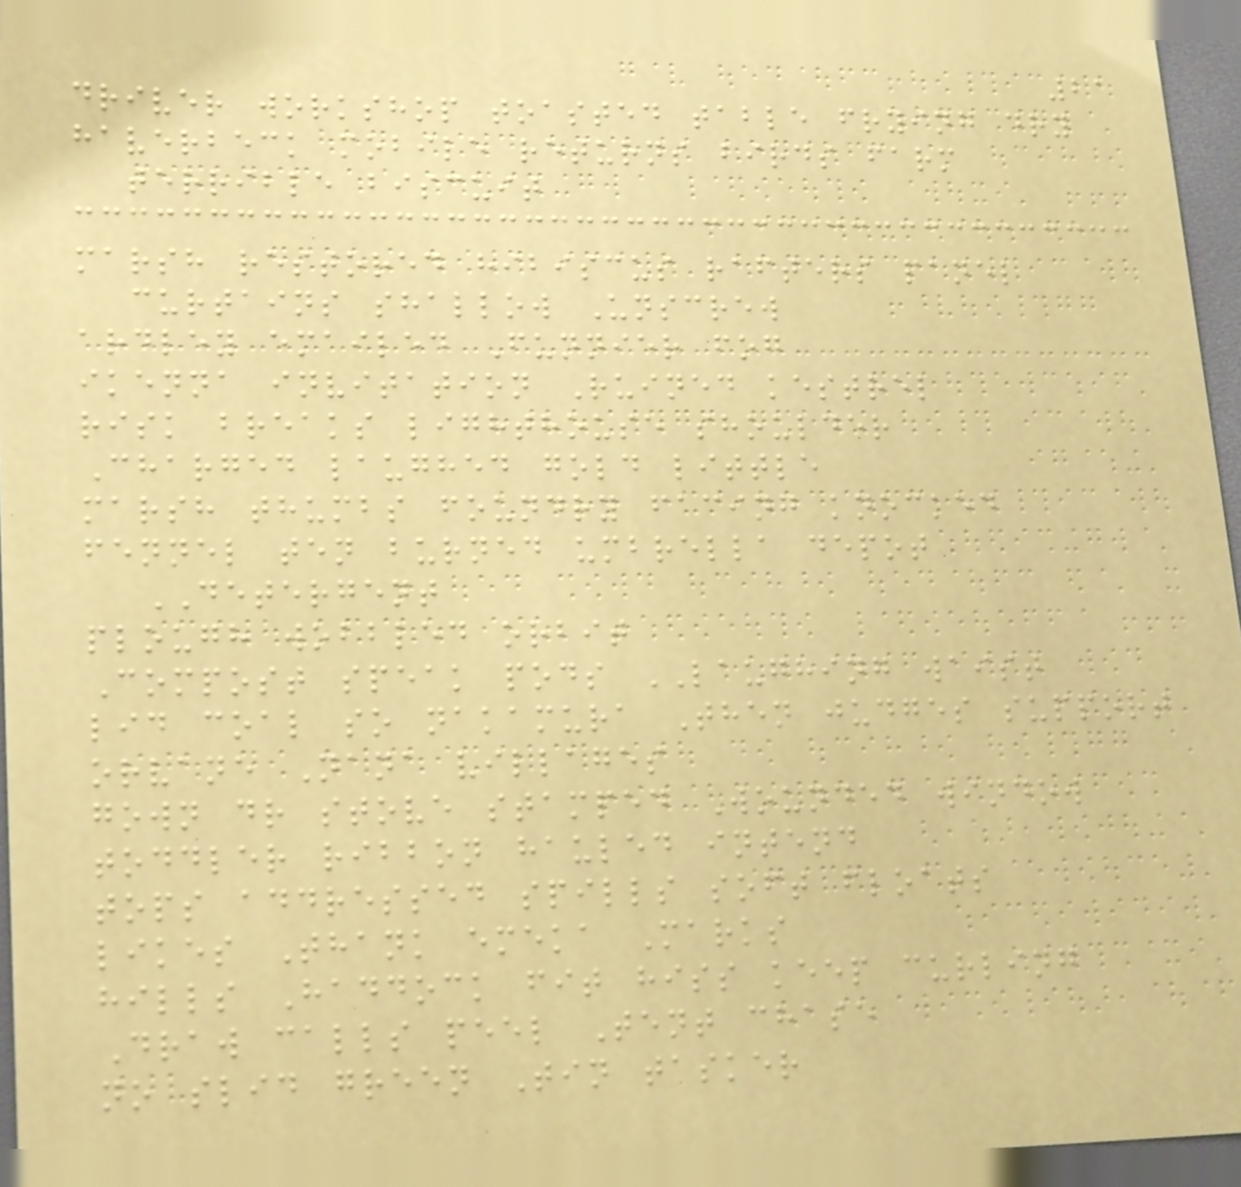21
driver workshop toasted table frying dry
haverbeck mobile returns birds farm
terrible biscuit
marsh restored hibiscus rafters panel
curtains shallow Unscrew
ardley emailed Funnier fog
ikenna invitation Ruined kestrel
risk breaks lighthouse shoulder
Charged laughed gold little
marsh thumbs foundry facing knocked
fennel ten burned umbrella depot
DETERGENT
plough wobbled orbit
Compost speak pods LAUGHING waist
lid coal so nakamura Then judges support
orvane Nana villages
gown dr stove stamped Wounded window
toddler ribbon hauled intend
tops addressed spills soft floats
likes Thank emeka Marks
hills Haddock fit hiss keep curling
Draw calls peel Tent chase
no slid green Tin tasker
